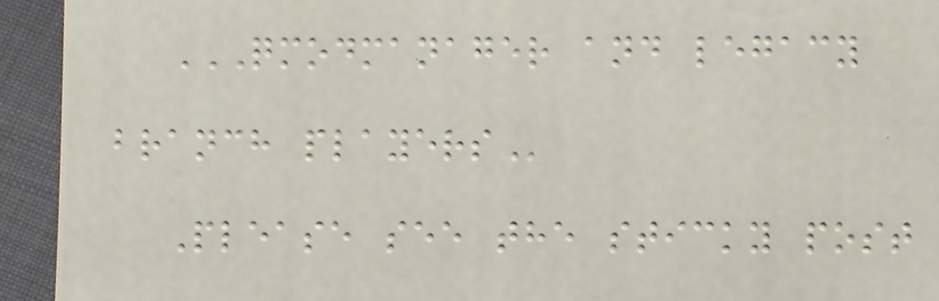QMODMANAGER AND LEGACY
BRANCH PLAYERS
Please see the sticky post
